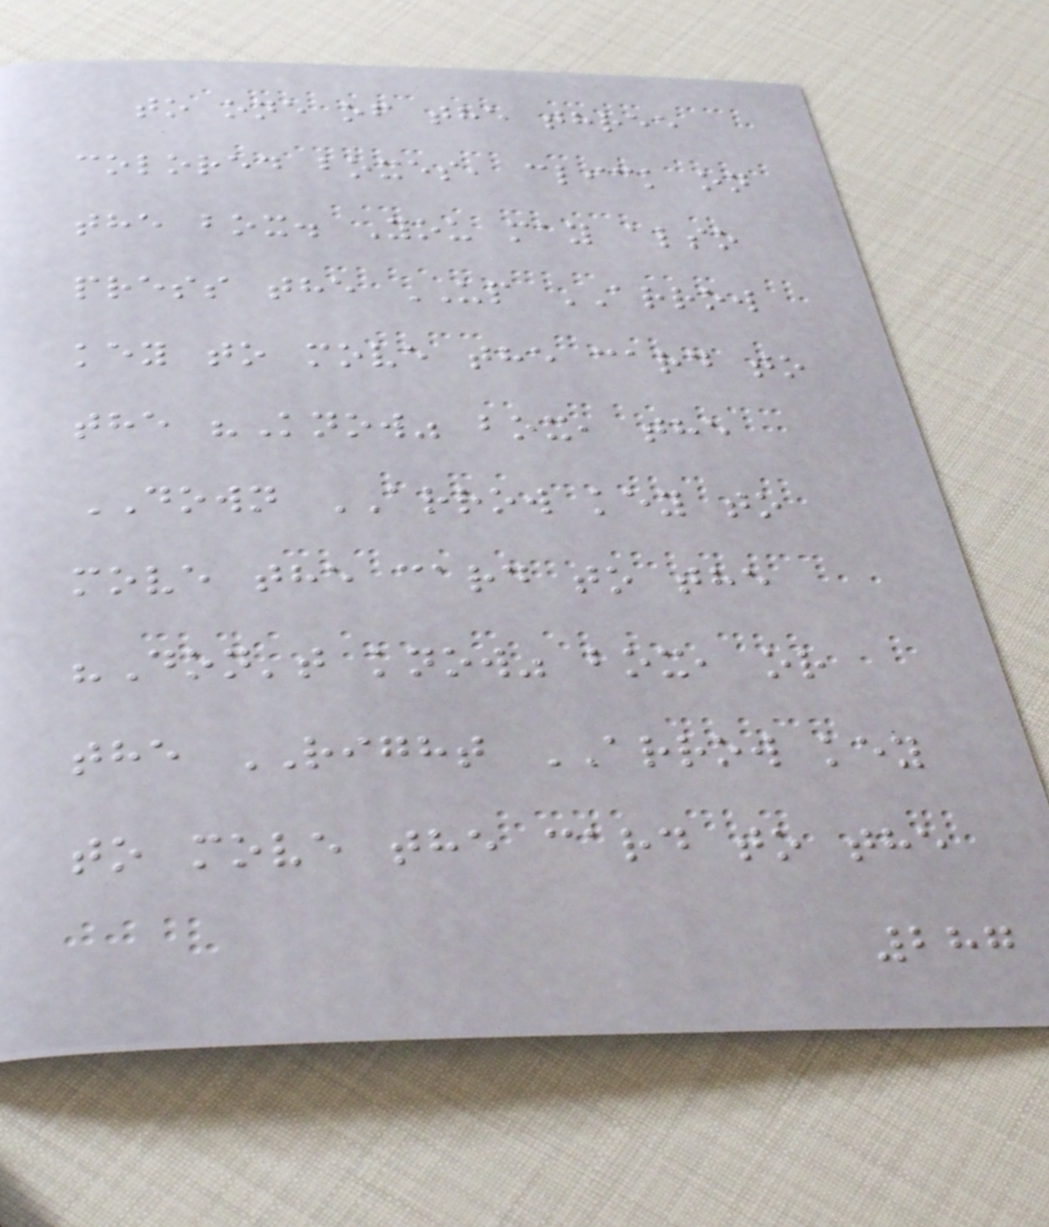to one of the three
colored boxes, click on
the box. You may also
press the UP ARROW
key to move the card to
the "Know" box, the
DOWN ARROW key to
move the card to the
"Don't know" box, or
the RIGHT ARROW key
to move the card to the
287
